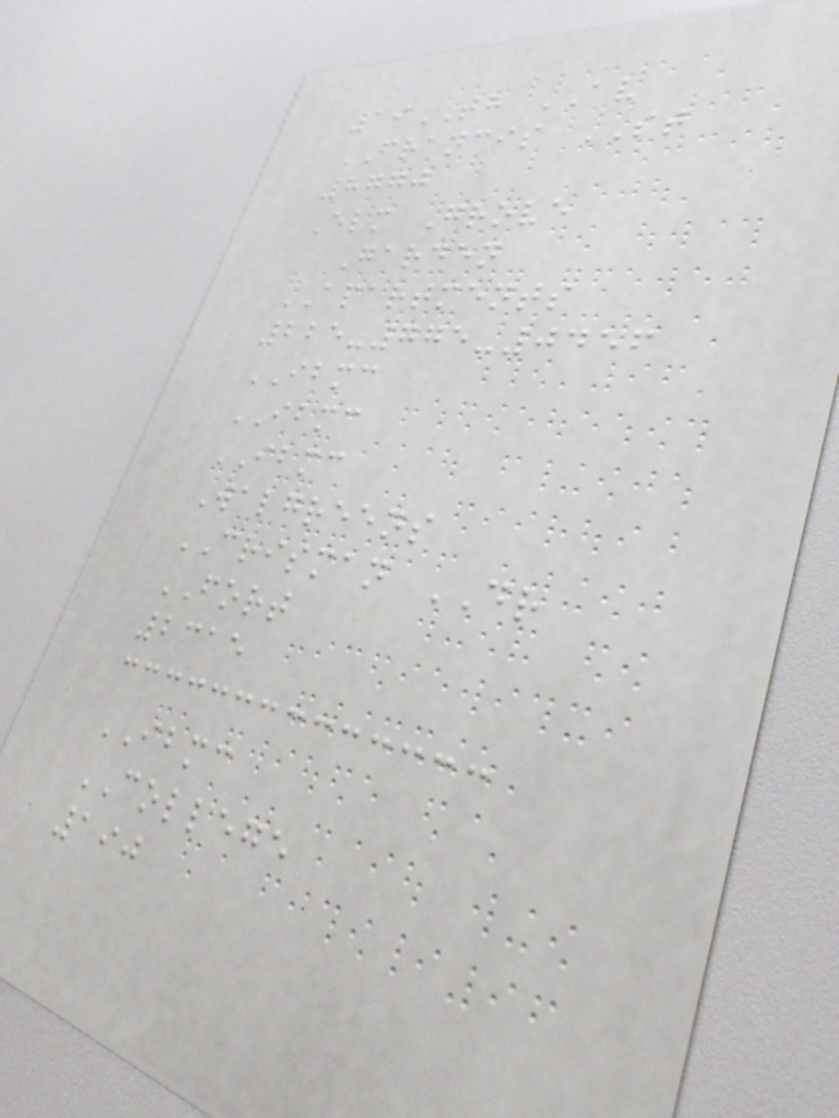19TH AV
FRANCIS ST
8770
Elm Grove
Garden
APARTMENTS
225-775-0456
IBMC
IBMC
IBMC
Walgreens
CRISMAN DR
FORT
2315
IBMC
COLLEGE
190
